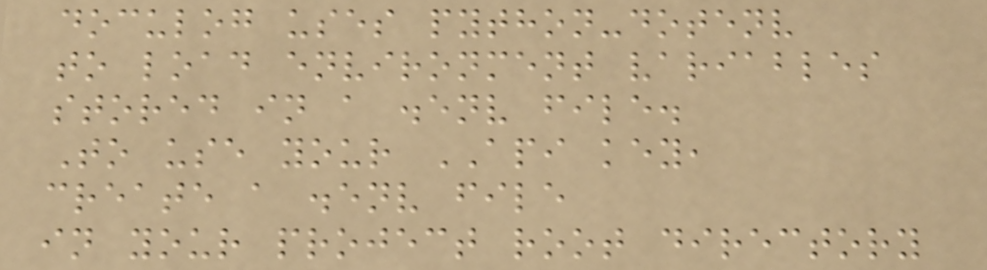doculog uses python-dotenv
to load environment variables
stored in a .env file.
To use your API key,
create a .env file
in your project root directory
